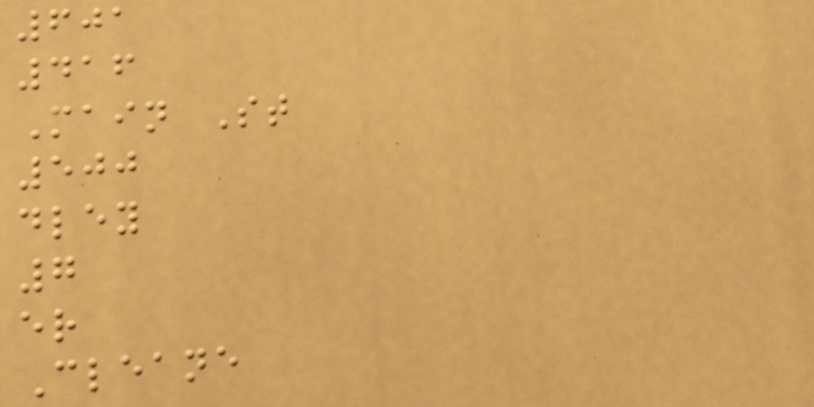601
416
Main St
500
dley
7
er
Cleane
